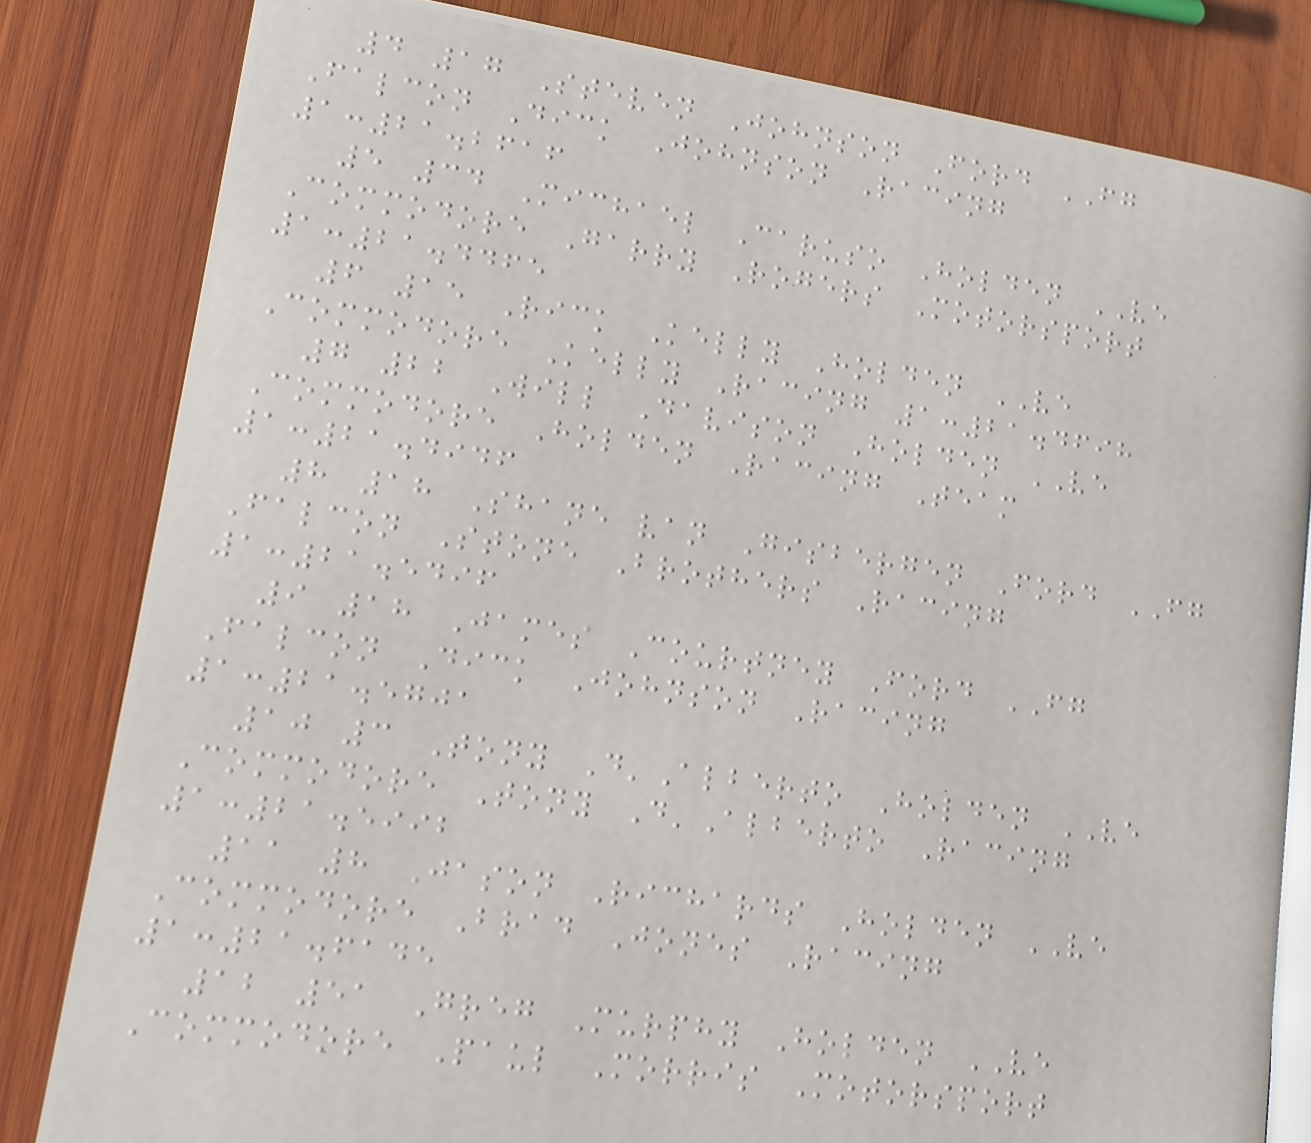4 17 Steven Johnson Ford FG
Falcon Dick Johnson Racing
1:21.2616
5 34 Michael Caruso Holden VE
Commodore Garry Rogers Motorsport
1:21.4465
6 15 Rick Kelly Holden VE
Commodore Kelly Racing 1:21.4698
7 22 Will Davison Holden VE
Commodore Holden Racing Team
1:21.4946
8 18 Shane van Gisbergen Ford FG
Falcon Stone Brothers Racing
1:21.5496
9 18 James Courtney Ford FG
Falcon Dick Johnson Racing
1:21.5701
10 3 Tony D'Alberto Holden VE
Commodore Tony D'Alberto Racing
1:21.5992
11 8 Jason Richards Holden VE
Commodore Brad Jones Racing
1:21.6145
12 51 Greg Murphy Holden VE
Commodore Paul Morris Motorsport
